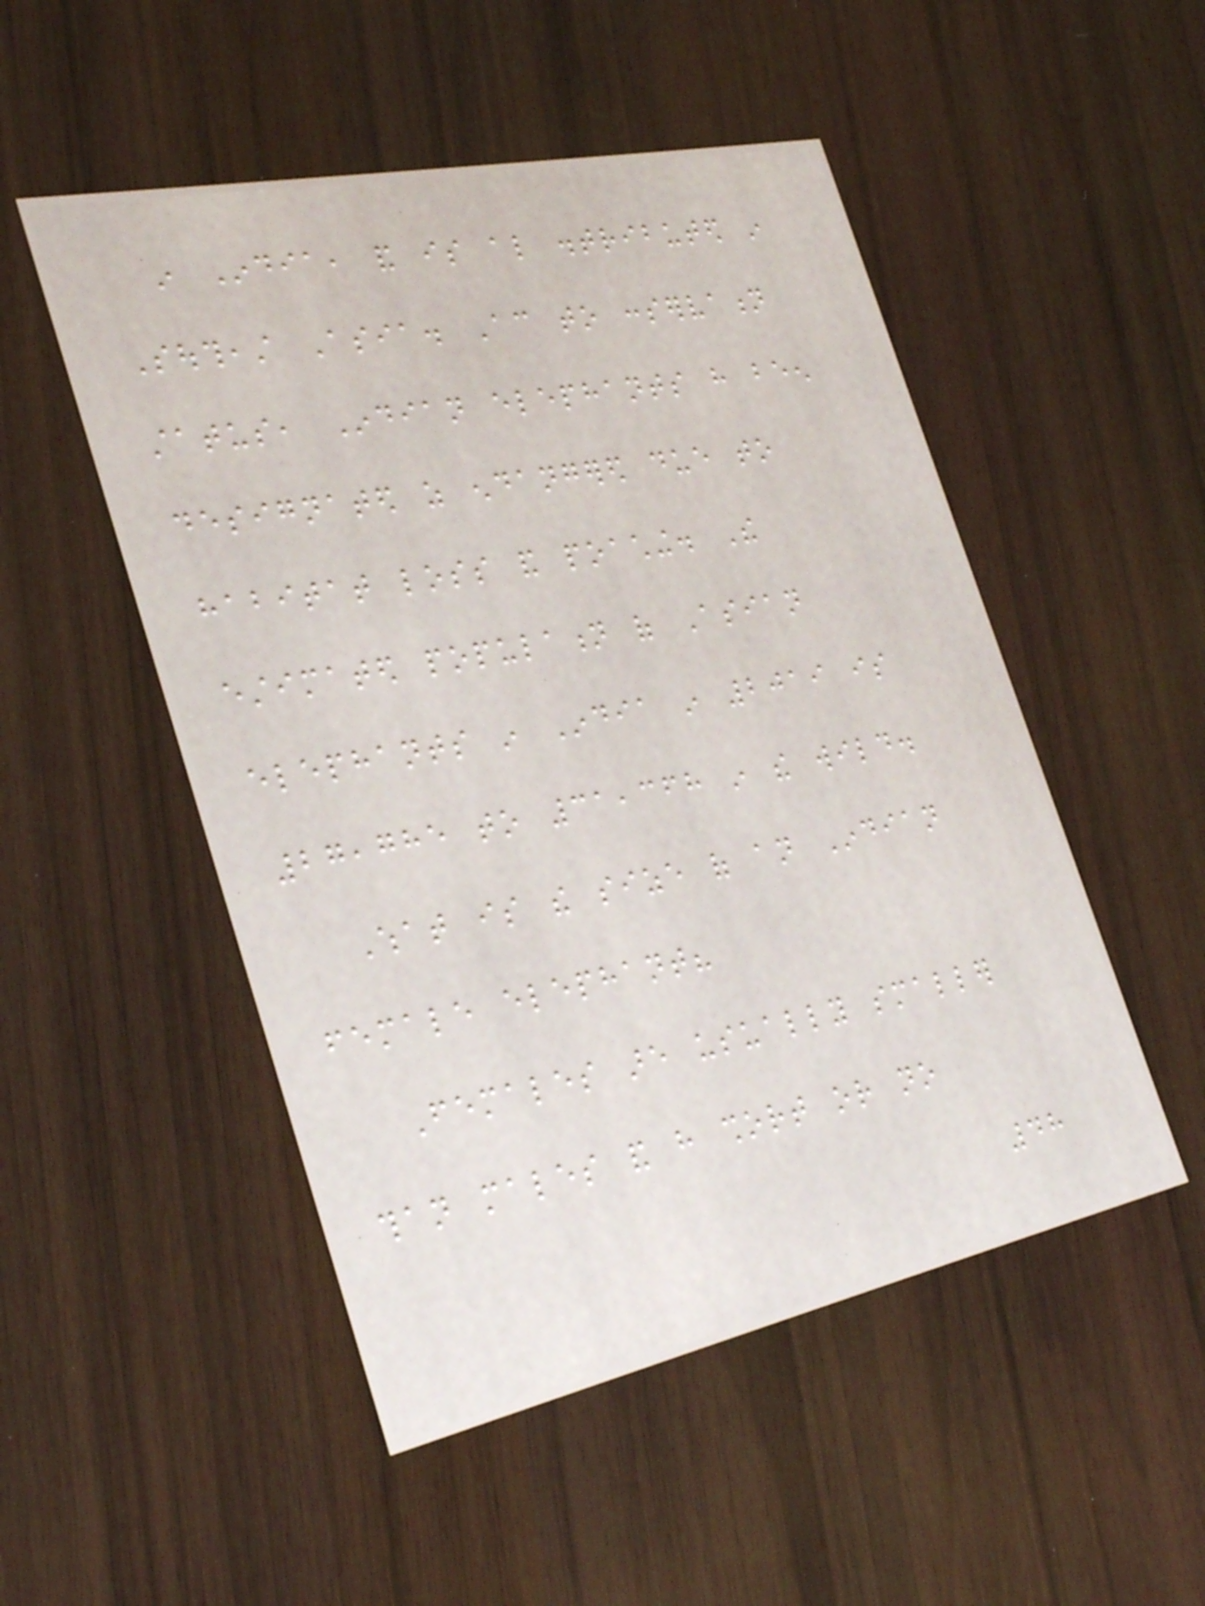in India, and is also distributed in
Southeast Asia. According to conservation
status, Indian elephants have been
designated as endangered due to
habitat loss and poaching. The
estimated population of Asian
elephants in India in 2019 is
27,785 to 31,368 in the wild.
What is the size of an Indian
female elephant?
Females are usually smaller
than males and have short or no
48
